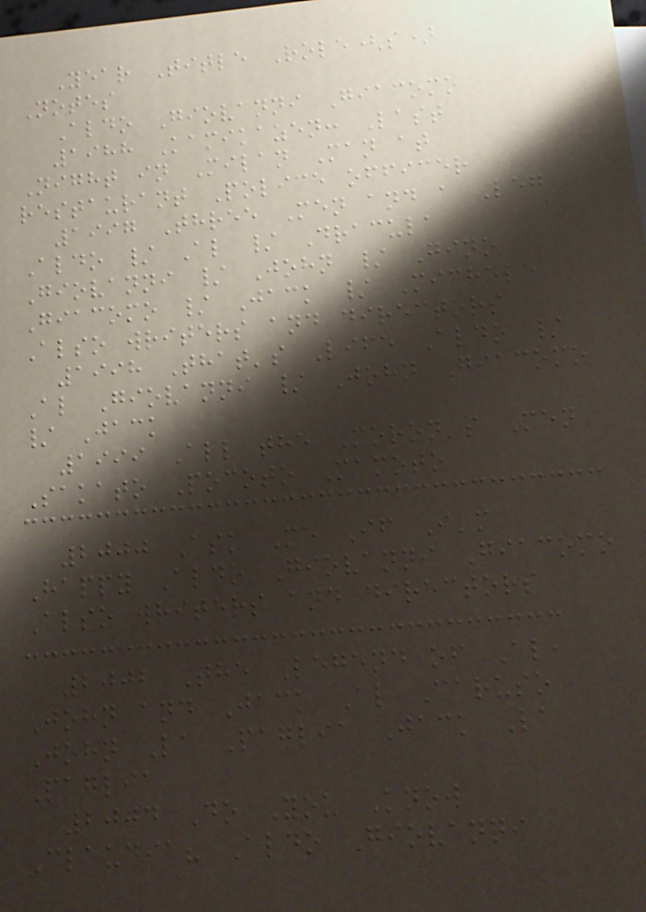Year Title Role(s)
Notes
Aldo Giovanni Giacomo
1988 Kamikazen: Last
Night in Milan Man at
restaurant Police officer
1997 Three Men and a Leg
Aldo / Al / Dracula
Giovanni / John / Gino
Giacomo / Jack / Michele
Also writers and directors
1998 That's Life Aldo /
Al Giovanni / John Giacomo
/ Jack
1999 All the Moron's Men
Sakato Pocoto Mamoto
2000 Ask Me If I'm
Happy Aldo Giovanni Giacomo
Also writers and directors
2002 The Legend of Al,
John and Jack Al Caruso
John La Paglia Jack La
Paglia
2004 Do You Know
Claudia? Aldo Giovanni
